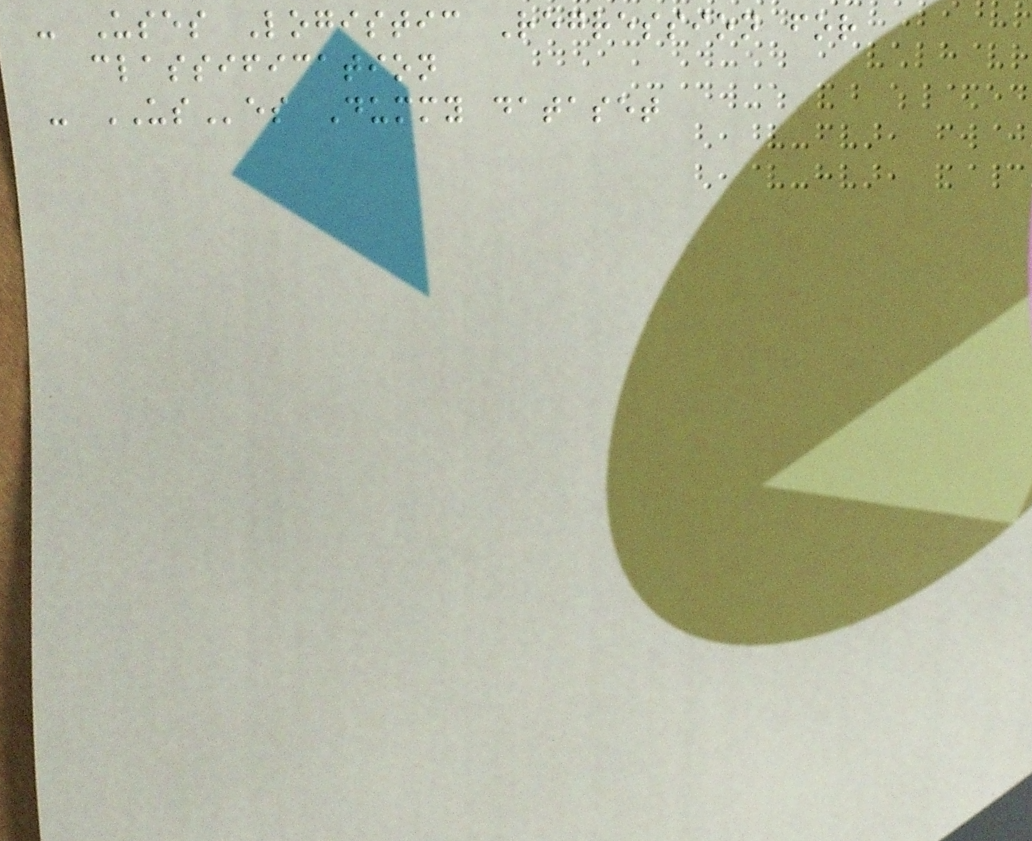- Uses Logistic Regression for
classification
- USes Dummy dataset
